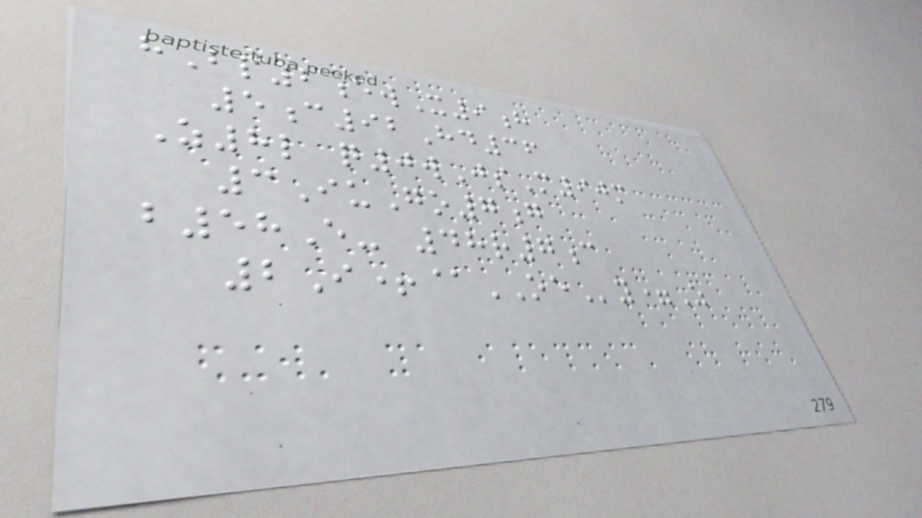hBp2ewX9h
5c92Hd36
Z8l q0wJsM90m
3IuGo7g
b58E- 48r7c
2I+@OEy=Z
